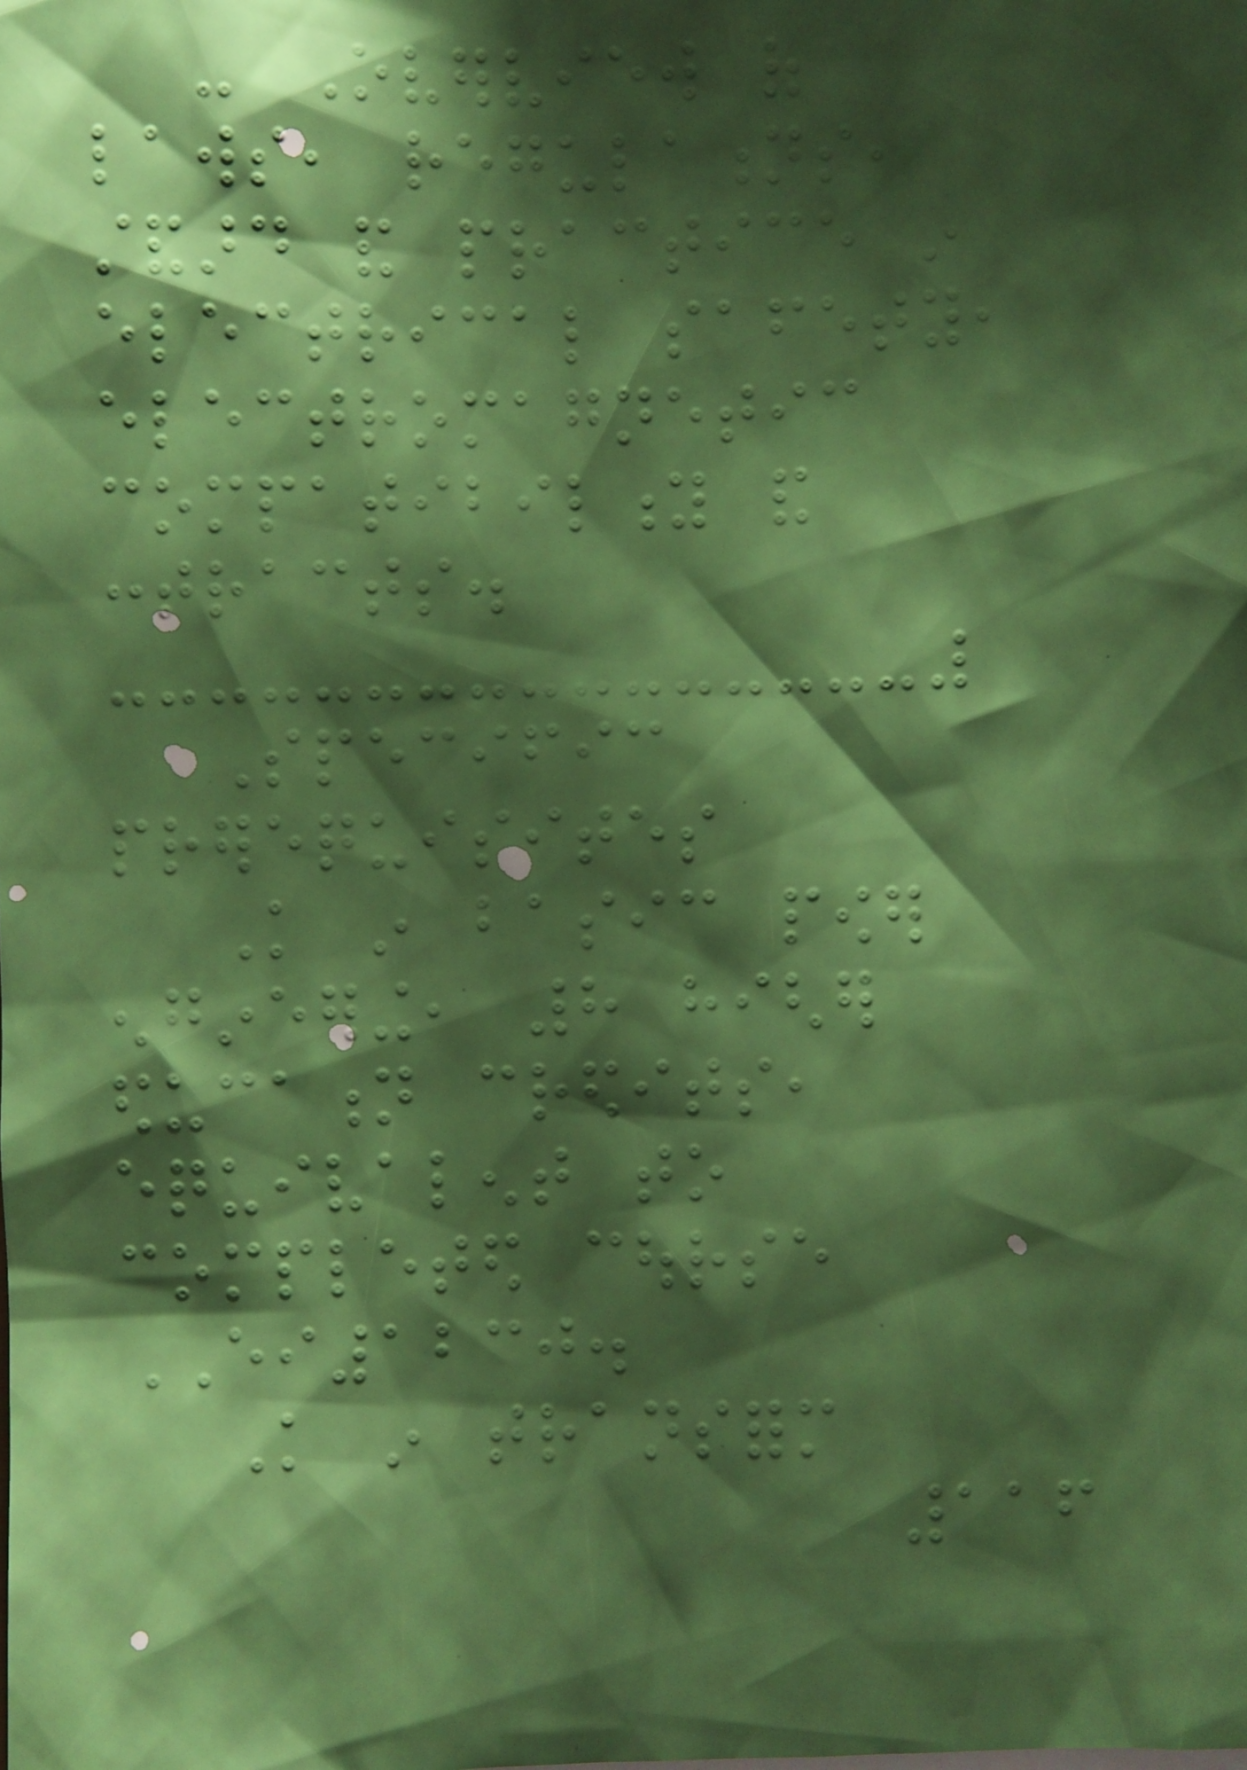- Overview of
laws, regulations,
standard and practice in
electrical safety,
electromagnetic
compatibility and
contracts.
Specific
prerequisites
Knowledge in basic power
engineering, 8 higher
education credits,
equivalent to
completed course
EI1230.
Knowledge in transform
116
